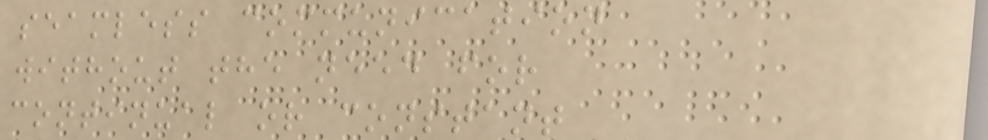seamless communication
without the need for
continual or constant
